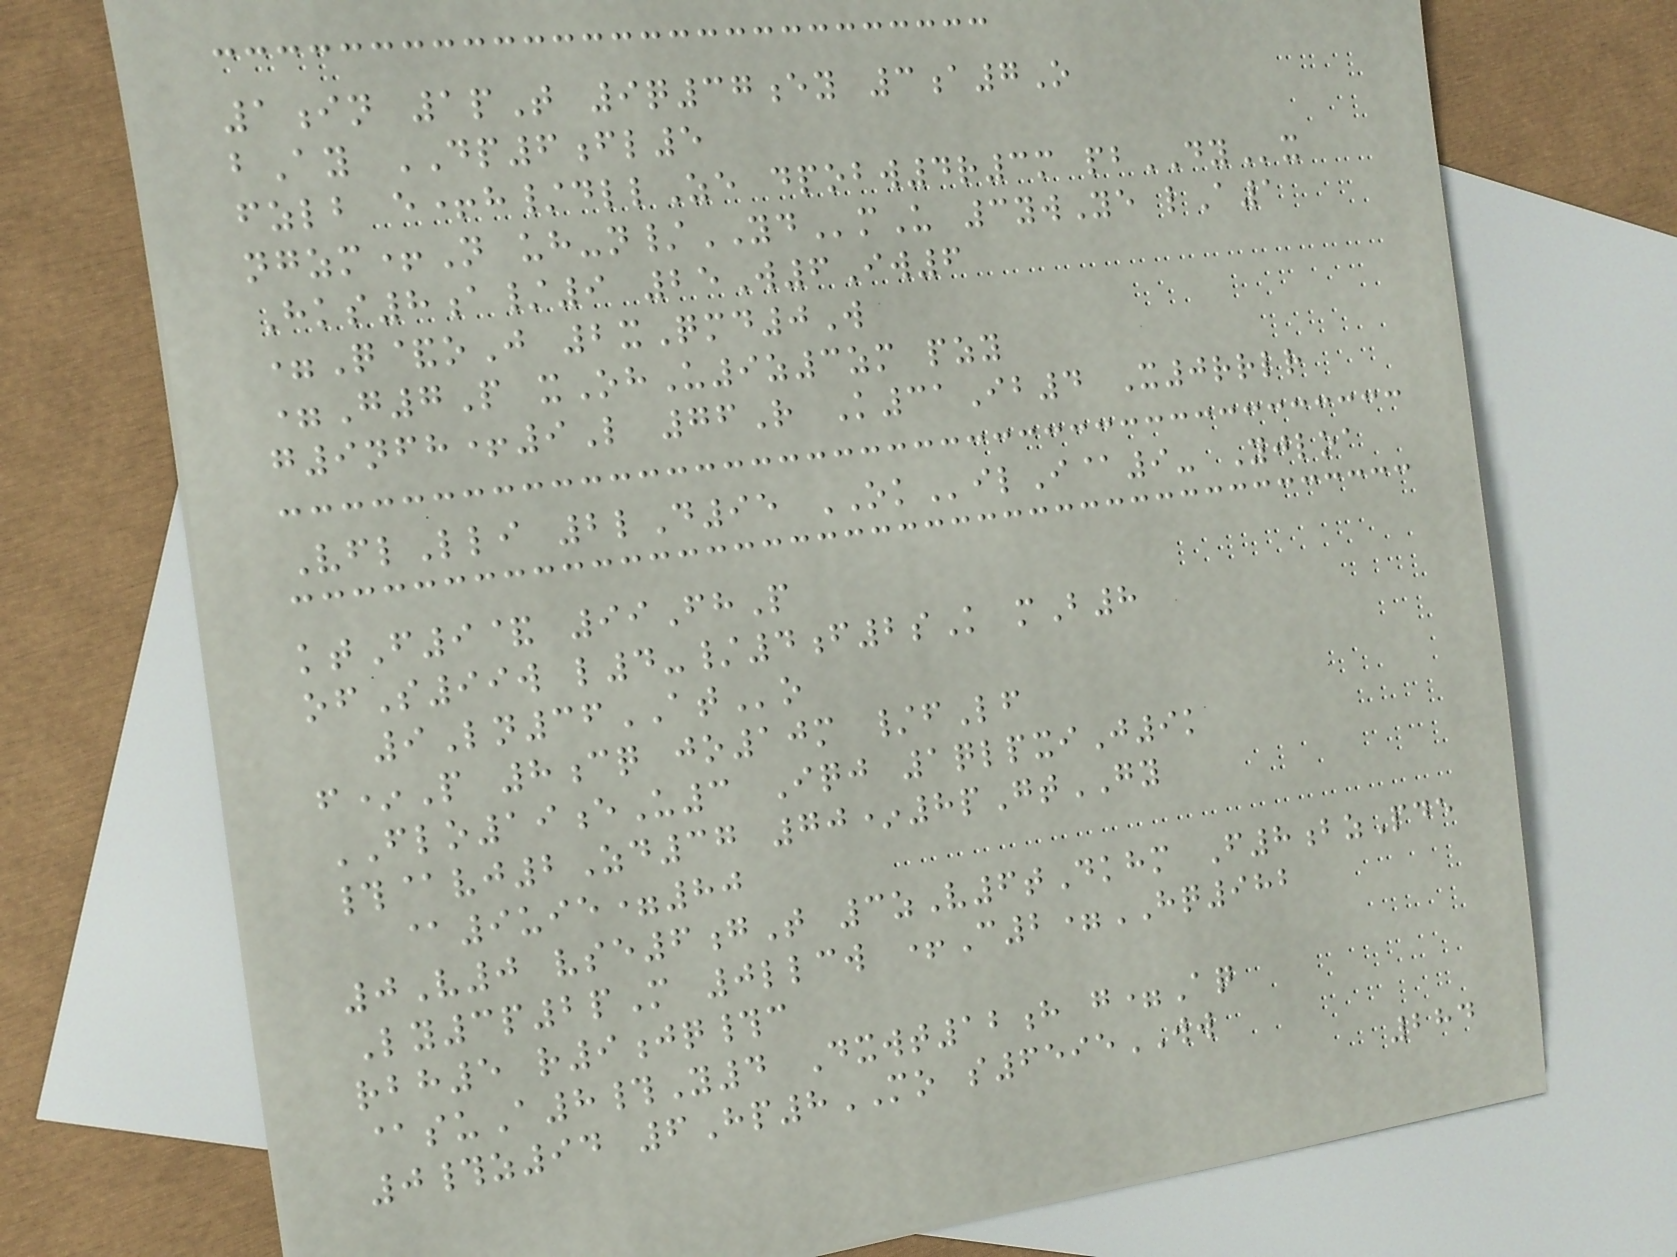1in 1pT 9q37ey 3a7O
bAy DP6fl5
fzlb e+h/dllZe dpobw4r3m pbDYx
ngzm+N uh-n/YDmU 3ywYe lA1
Hks8a/9 25W6Iw6
=Q&oJ 2xQmd0W
=G7P xOhU9z3zm pzy
g9nfh+9L 76R K31Ib4 X0rrlr
VflLli 2lD95 OKilI@9- Yjloa
ktF9& 99FhP
ofS99w l4-/4f2sK mB8
9Ln36ATo
f*P 8cq jo10m /fLf
FLO19eU3 Iqj 1qlpxiJ9k
#@vj2Zd37 70*8pGtGY
@9uie=80
0V0 vse6gT 3zV6tDkhm F8bzPde
Ly3p2pM 0llcw +C2=HQ982
rbh5 r9jq#c
@suA8#Y4 Dxwt12h g=Aq
0#z94 6Hp8MO s6595WW
284
